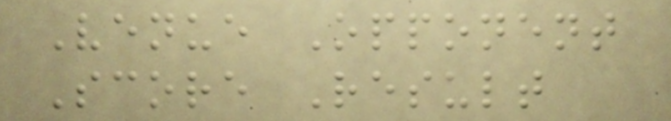Venue Opponent
Score Result
